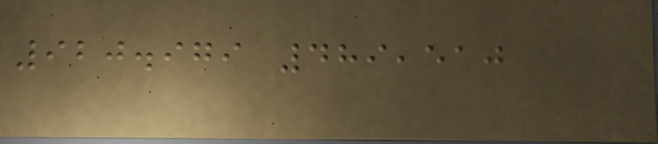920.979 489,510
